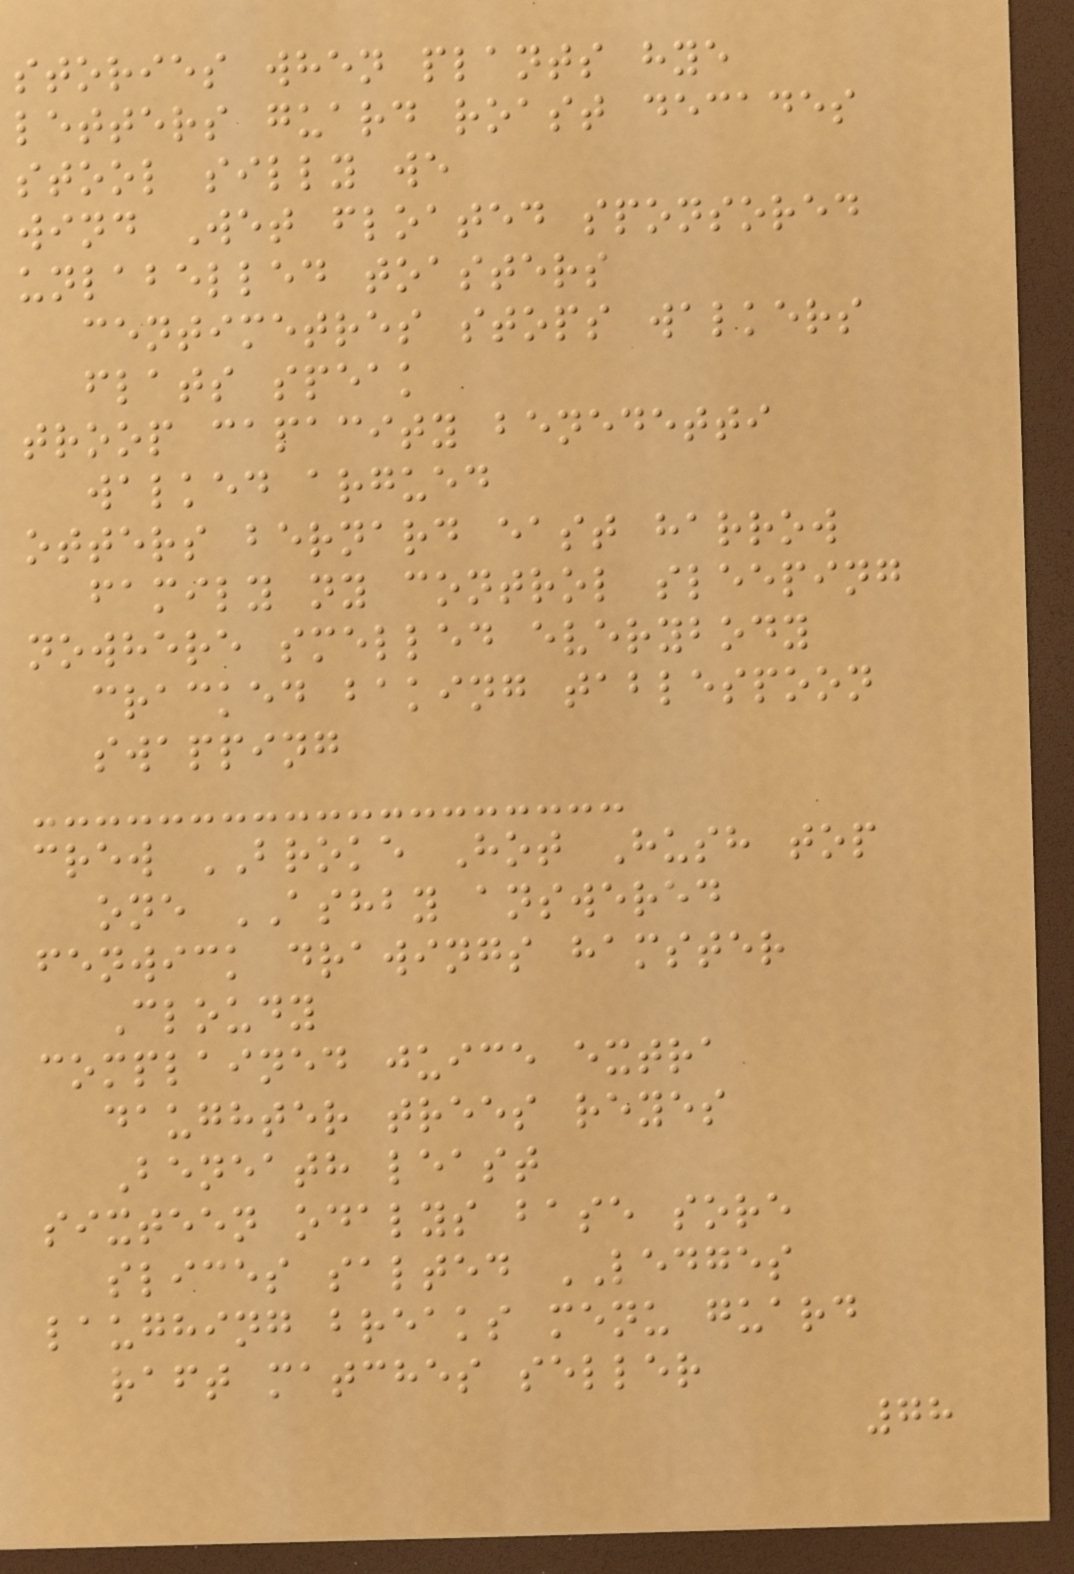stories when plants hye
letters guard roast decades
stool silly we
wind Wet floated sponsored
unlabelled toasters
centimetres stops walkers
flats speak
troop capacity benedetti
walked argued
otters bernard east harrow
family ny control sleeping
nowhere smelled everybody
cracked baking tablespoon
swapping
crew BROKE Hot Hush top
one ASHBY answered
fenwick drawings hamster
Cloudy
complained juice extra
daughter trees reyes
Beneath least
sixteen odalys base sore
slices salted LEDGES
laughing breaks menu guard
raft matches seller
78
